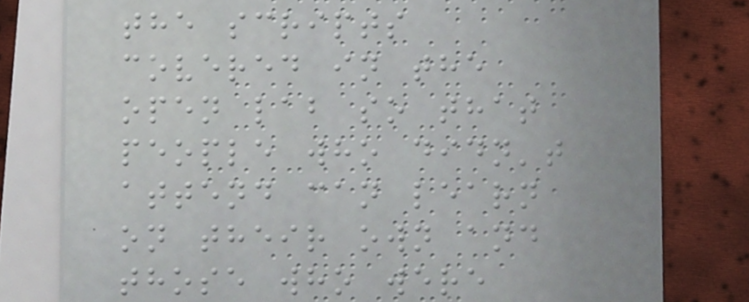the scripts
covered in the
open lab so that
people who didn't
attend can learn
on their own and
those who were
